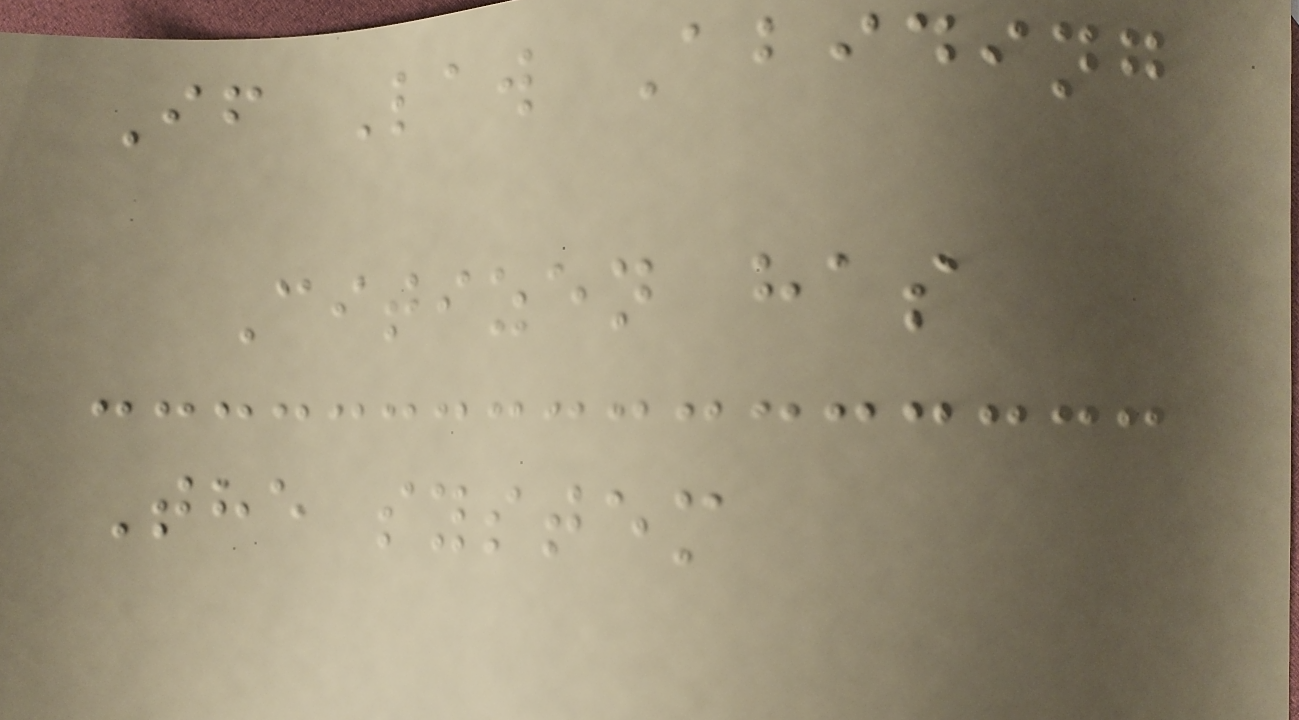If Law Abiding
Citizen has
The system
